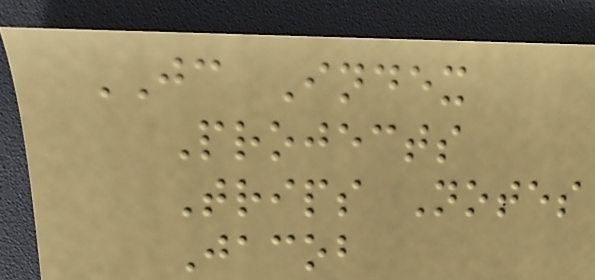JC Index
Projects
Trips Notes
Jacob
